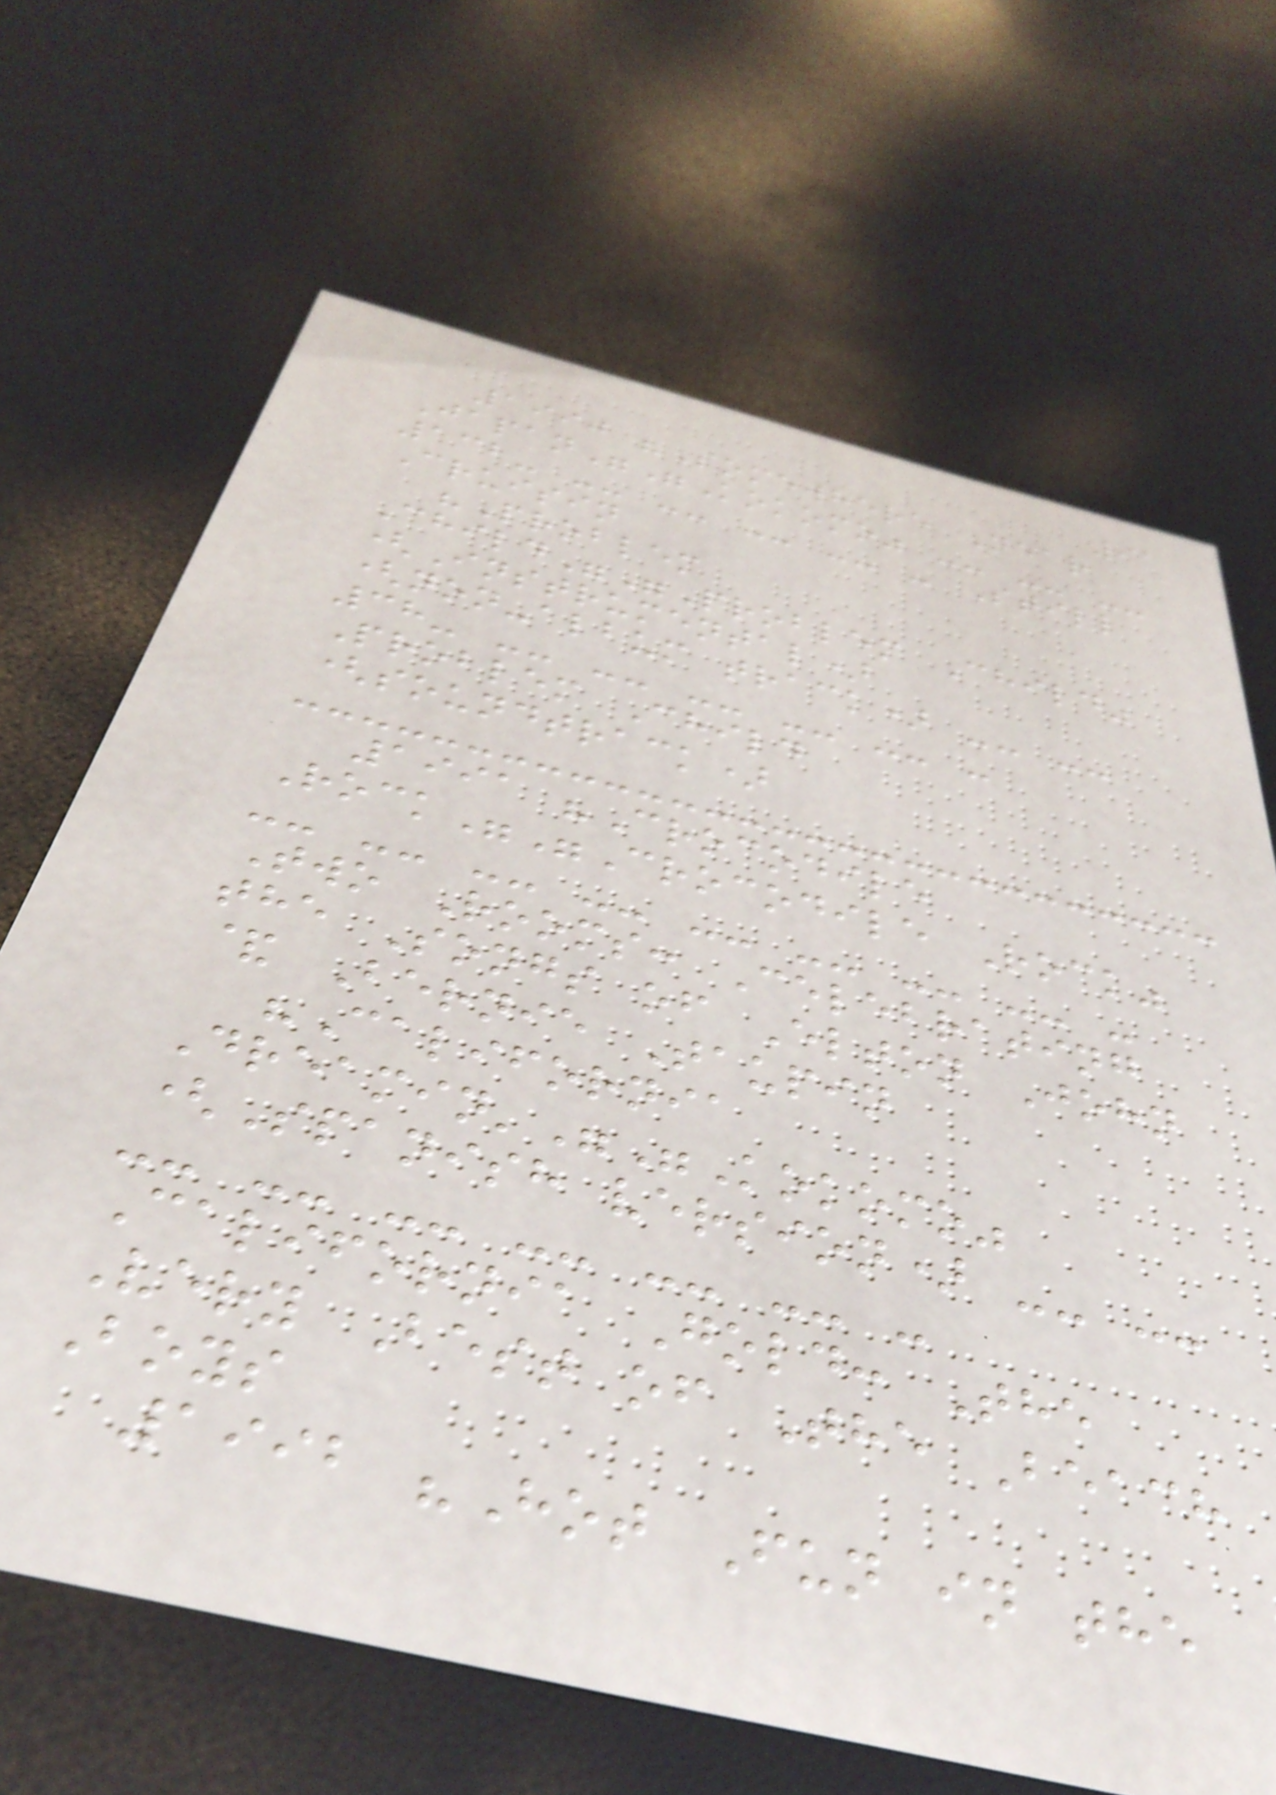91
1990 "Somewhere Near
Japan""Kokomo" -- -- --
132- -- -- -- -- - Still
Cruisin
"Problem
Child""Problem Child"
(Instrumental)
(non-album track) -- --
38- -- -- -- -- -- -
Problem Child
(soundtrack)
1991 "Crocodile
Rock""Crocodile Rock"
-- -- -- -- -- -- -- -- -
Two Rooms: Celebrating
the Songs of Elton John
& Bernie Taupin
"California
Dreamin'""Kokomo"
(Spanish version) -- --
-- -- -- -- -- -- -
California Gold: The
Very Best of The Beach
Boys
1992 "Hot Fun in the
